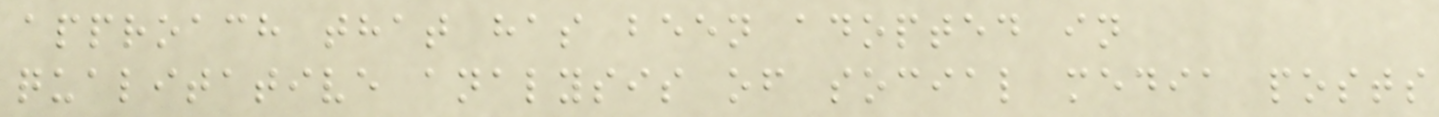approach that has been adopted in
qualitative analysis of social media posts
